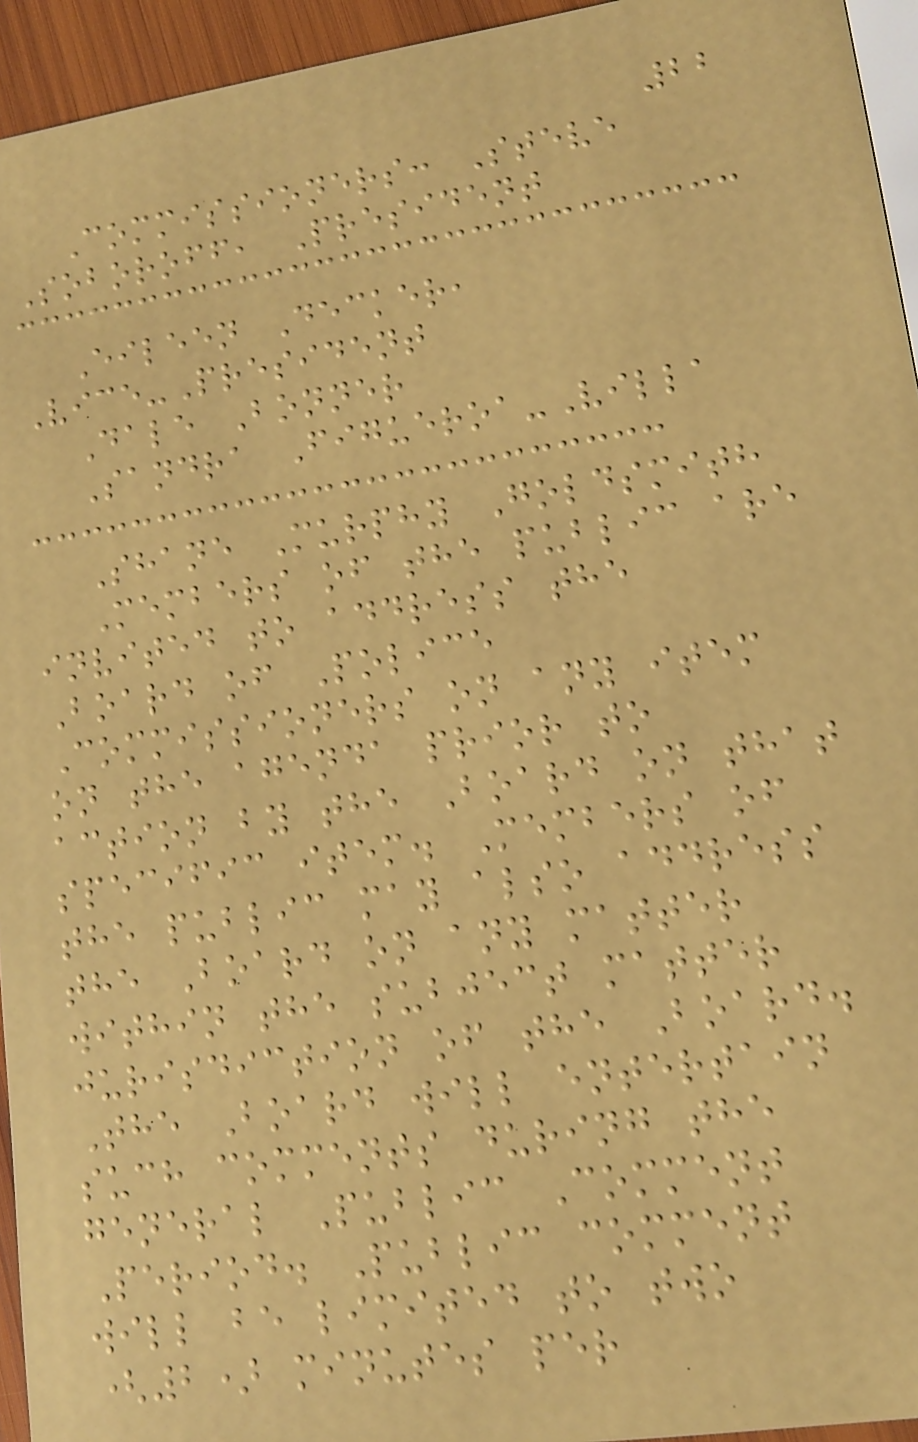22
Commissioners: Steve
Soboroff, President
Eileen Decker,
Vice-President
Dale Bonner
Sandra Figueroa-Villa
Shane Murphy Goldsmith
Members of the public are
invited to address the
Board of Police
Commissioners on any item
on the agenda prior to
action by the Board on that
specific item. Members of
the public may also address
the Board on any matter
within the subject matter
jurisdiction of the Board.
The Board will entertain
such comments during the
general Public Comment
Period. Public comment
will be limited to two
(2) minutes per
